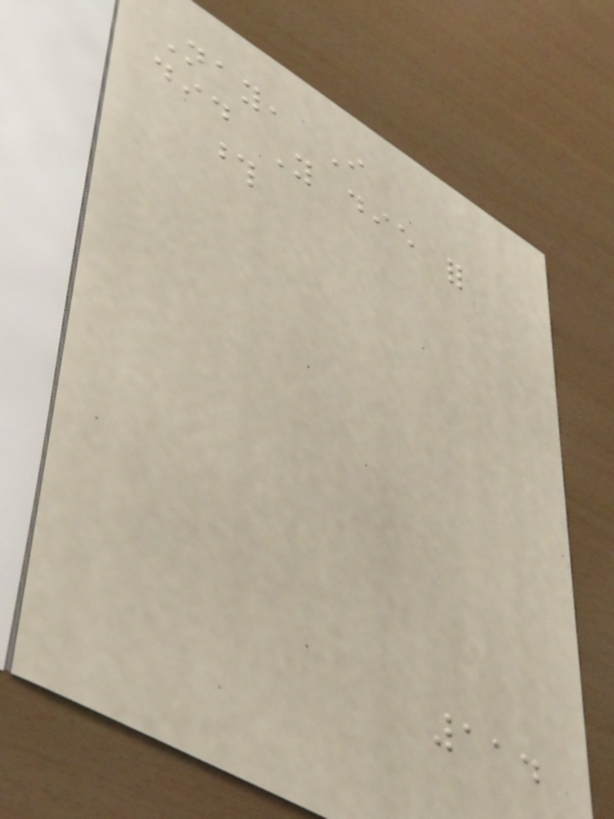Nay, I
did You die for
those
114
